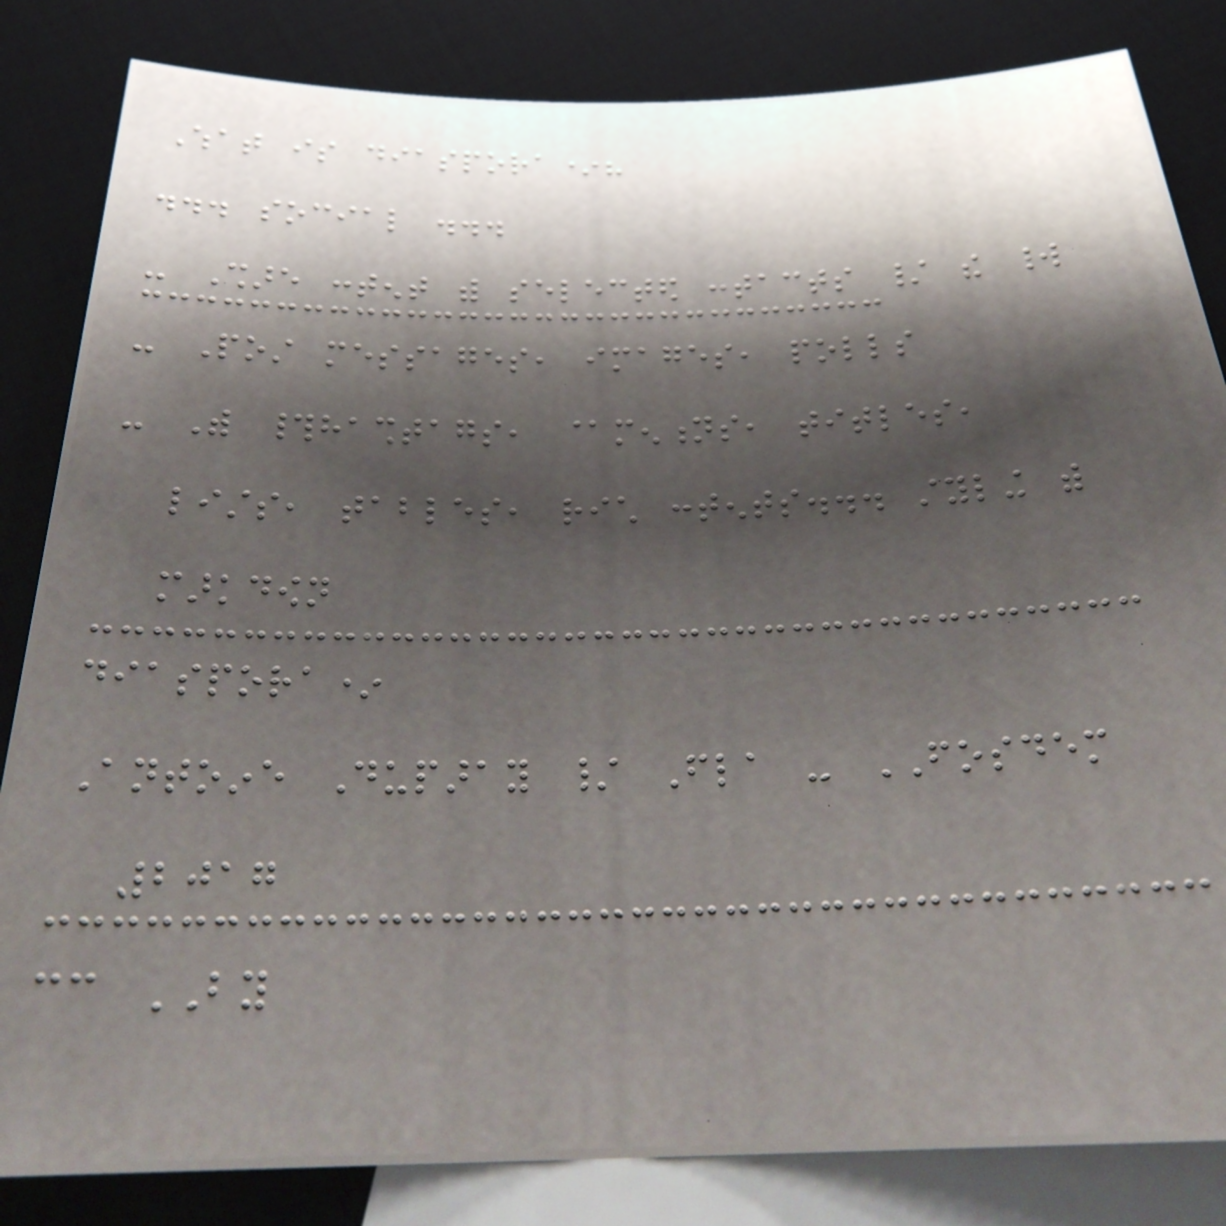What is diaspora*?
... social ...
- Share content with selected contacts / the world
- Post messages, images, polls
- With #hashtags, @mentions, titles,
lists, tables, rich contents... styling with
markdown
diaspora*
Antoine Duparay / Fla - FOSDEM
2017
cc BY
